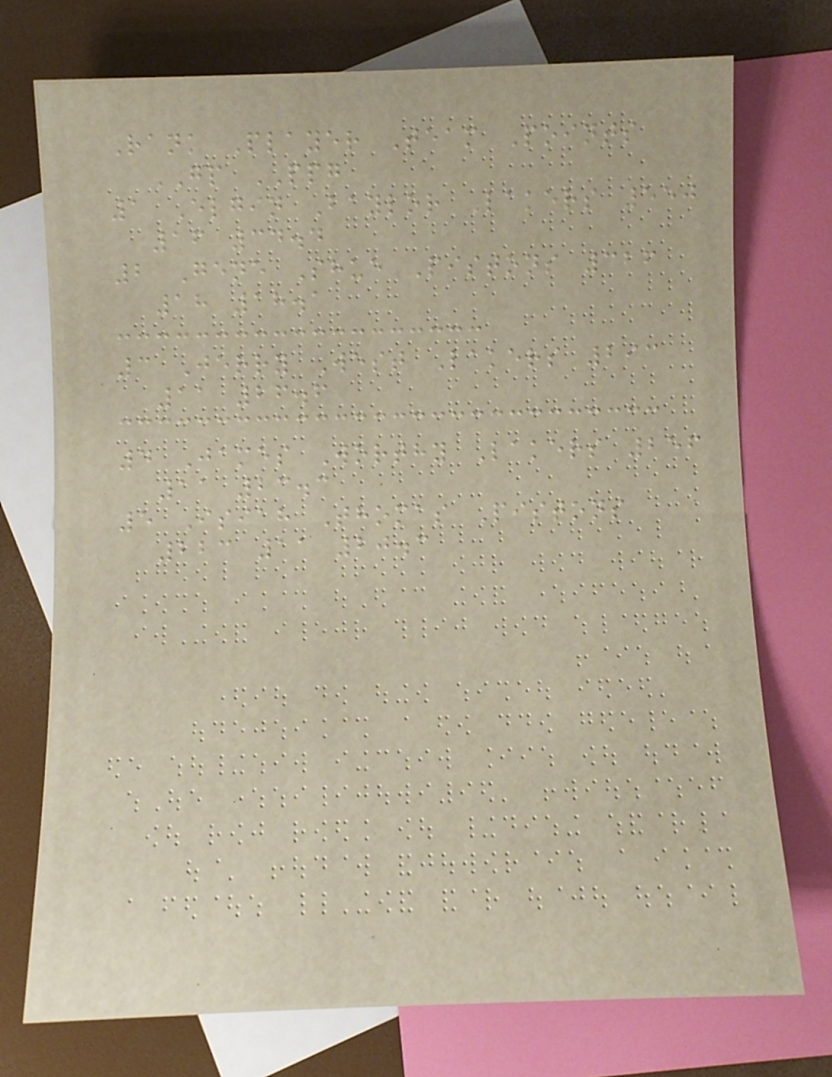Rank Player Team Points
GP PPG
1 Elgin Baylor Lakers 550
16 34.4
2 Gene Shue Pistons 326
18 18.1
3 Jerry West Lakers 293
11 26.6
4 James Worthy Lakers 256
11 23.3
5 Isiah Thomas Pistons
223 11 20.3
